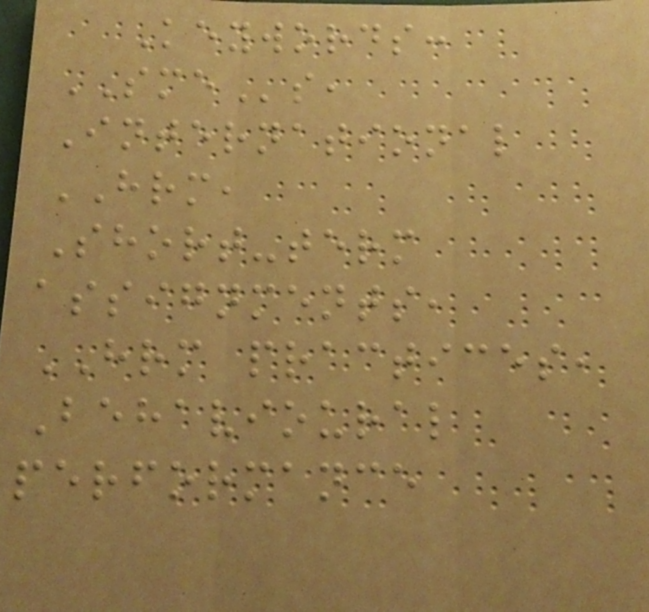Keywords:
SMEs,
International
HRM,
Short-term
assignments,
HRM practices,
Behavioural
performance
